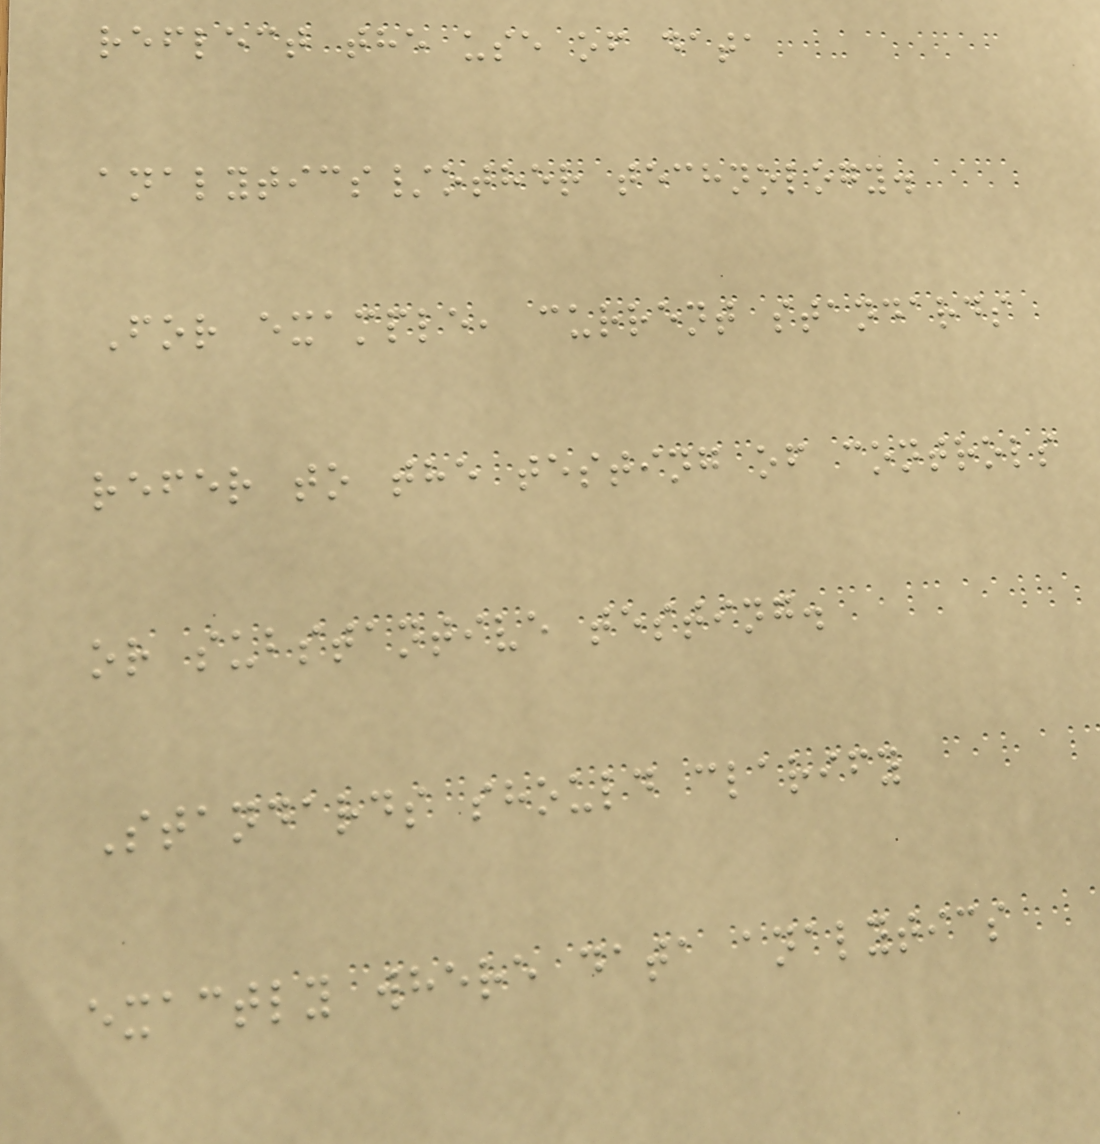reflect the use of data
analytics/other technology.
For example, current standards
refer to the testing of controls
or substantive testing.
Standards should clarify
exactly where data analytics
